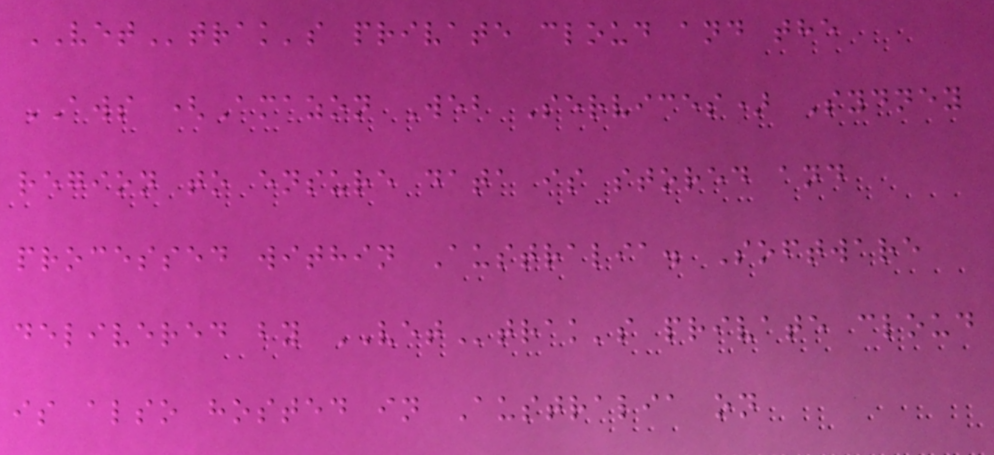VETtrak's private cloud and the
AWS (Amazon Web Services) Sydney
region to ensure data is stored and
processed within Australia. Software
delivered by VETtrak's private cloud
is also hosted in Australia on
